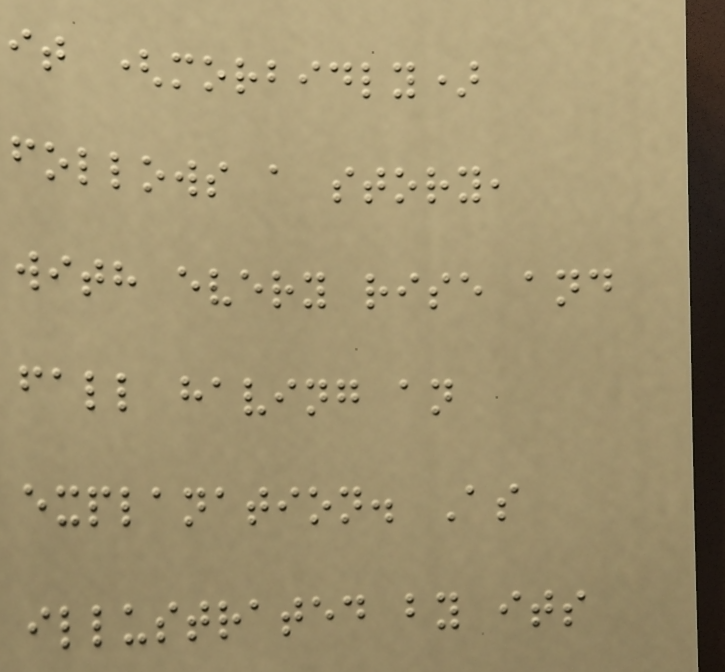it (morbidly)
follows a story,
with every rise and
fall having an
explanation. As
illustrated by its
